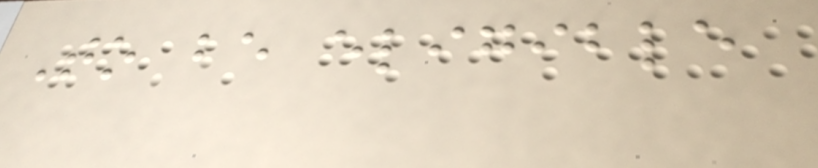To be eligible
